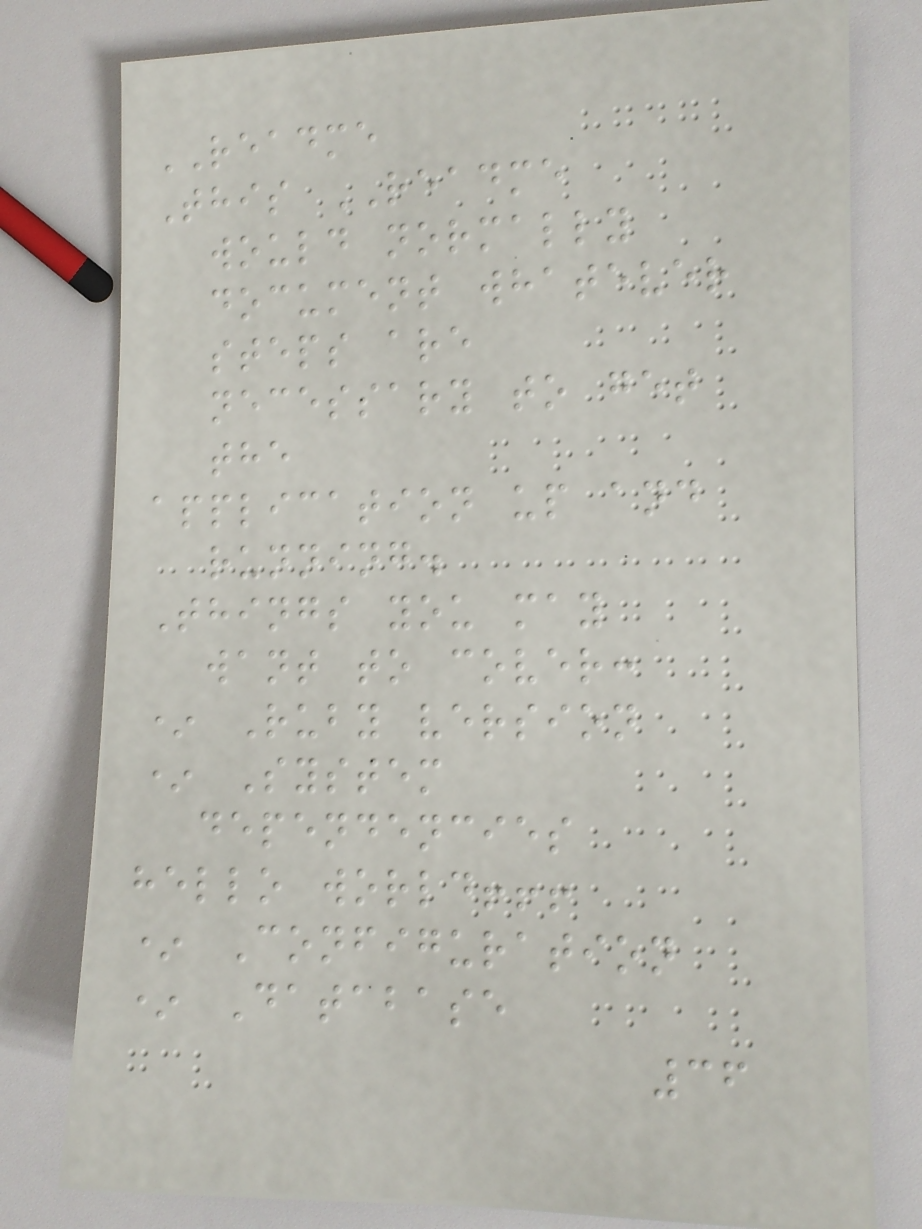README
This README
would normally
document whatever
steps are
necessary to get
the
application up and
running.
Things you may
want to cover:
* Ruby version
* System
dependencies
hello world!!!
* Configuration
* Database
36
